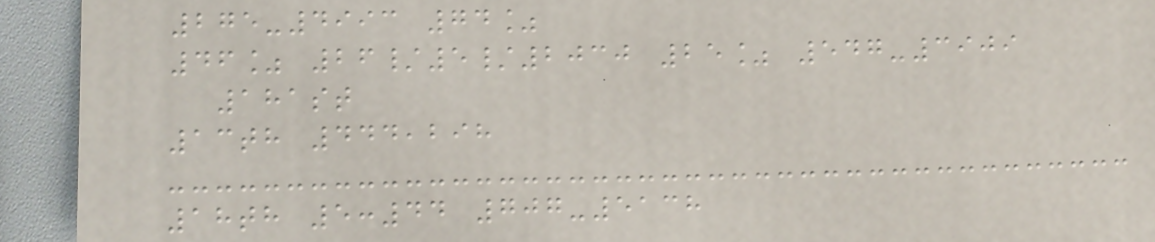275-4993 74%
46% 26/5/2030 25% 547-3909
181st
13th 444,298
18th 5:44 707-5138
